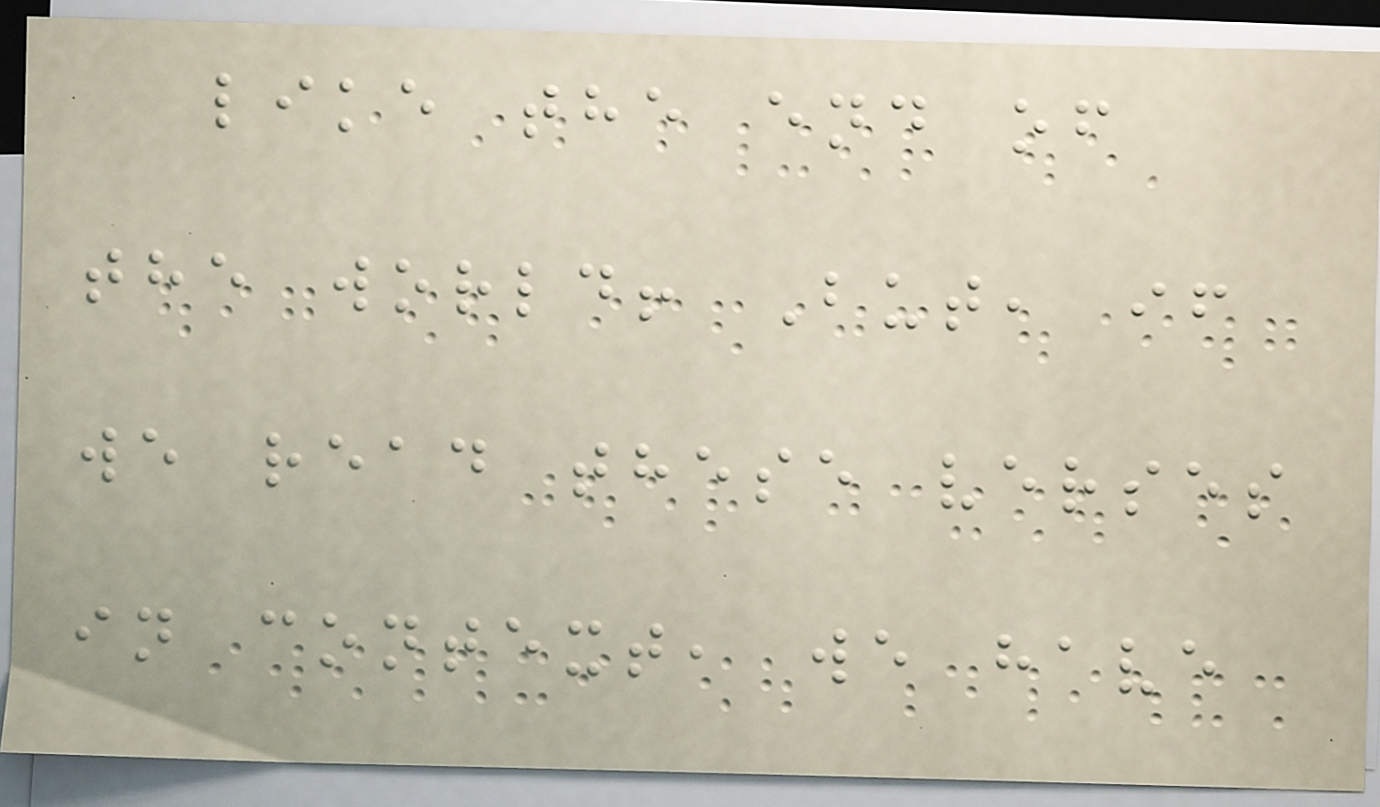like the end of
the world! But, if
we read these verses
in context, we have
